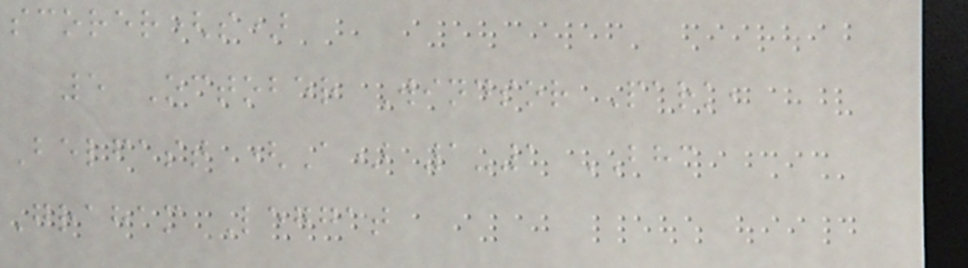scorer(s)
5 October Windsor Park,
Belfast (A) 1-1 BHC
Graham Leggat
